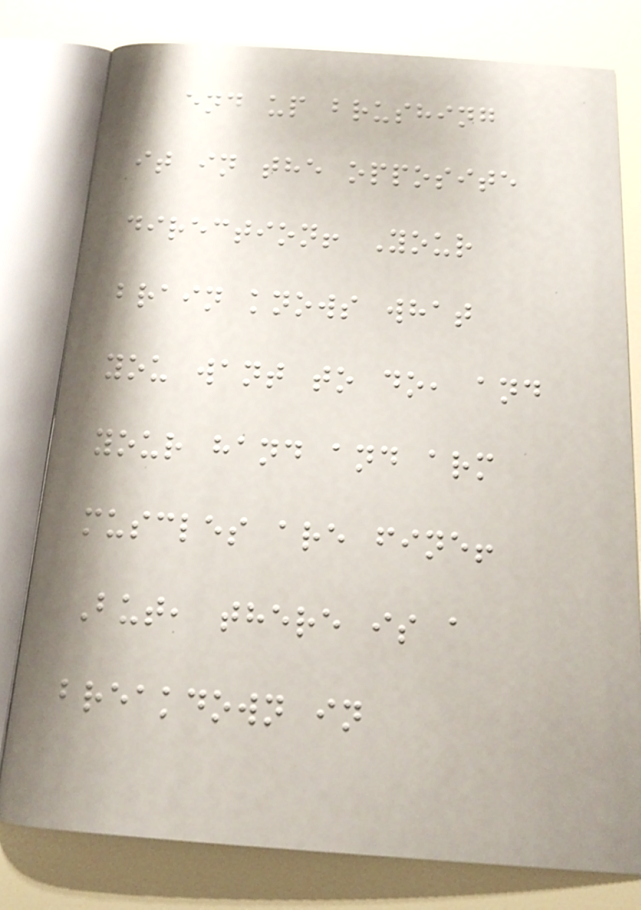end up brushing
it in the opposite
direction! Your
brain knows what
you want to do, and
your hand and arm
muscles are fine!
But, there is a
breakdown in
